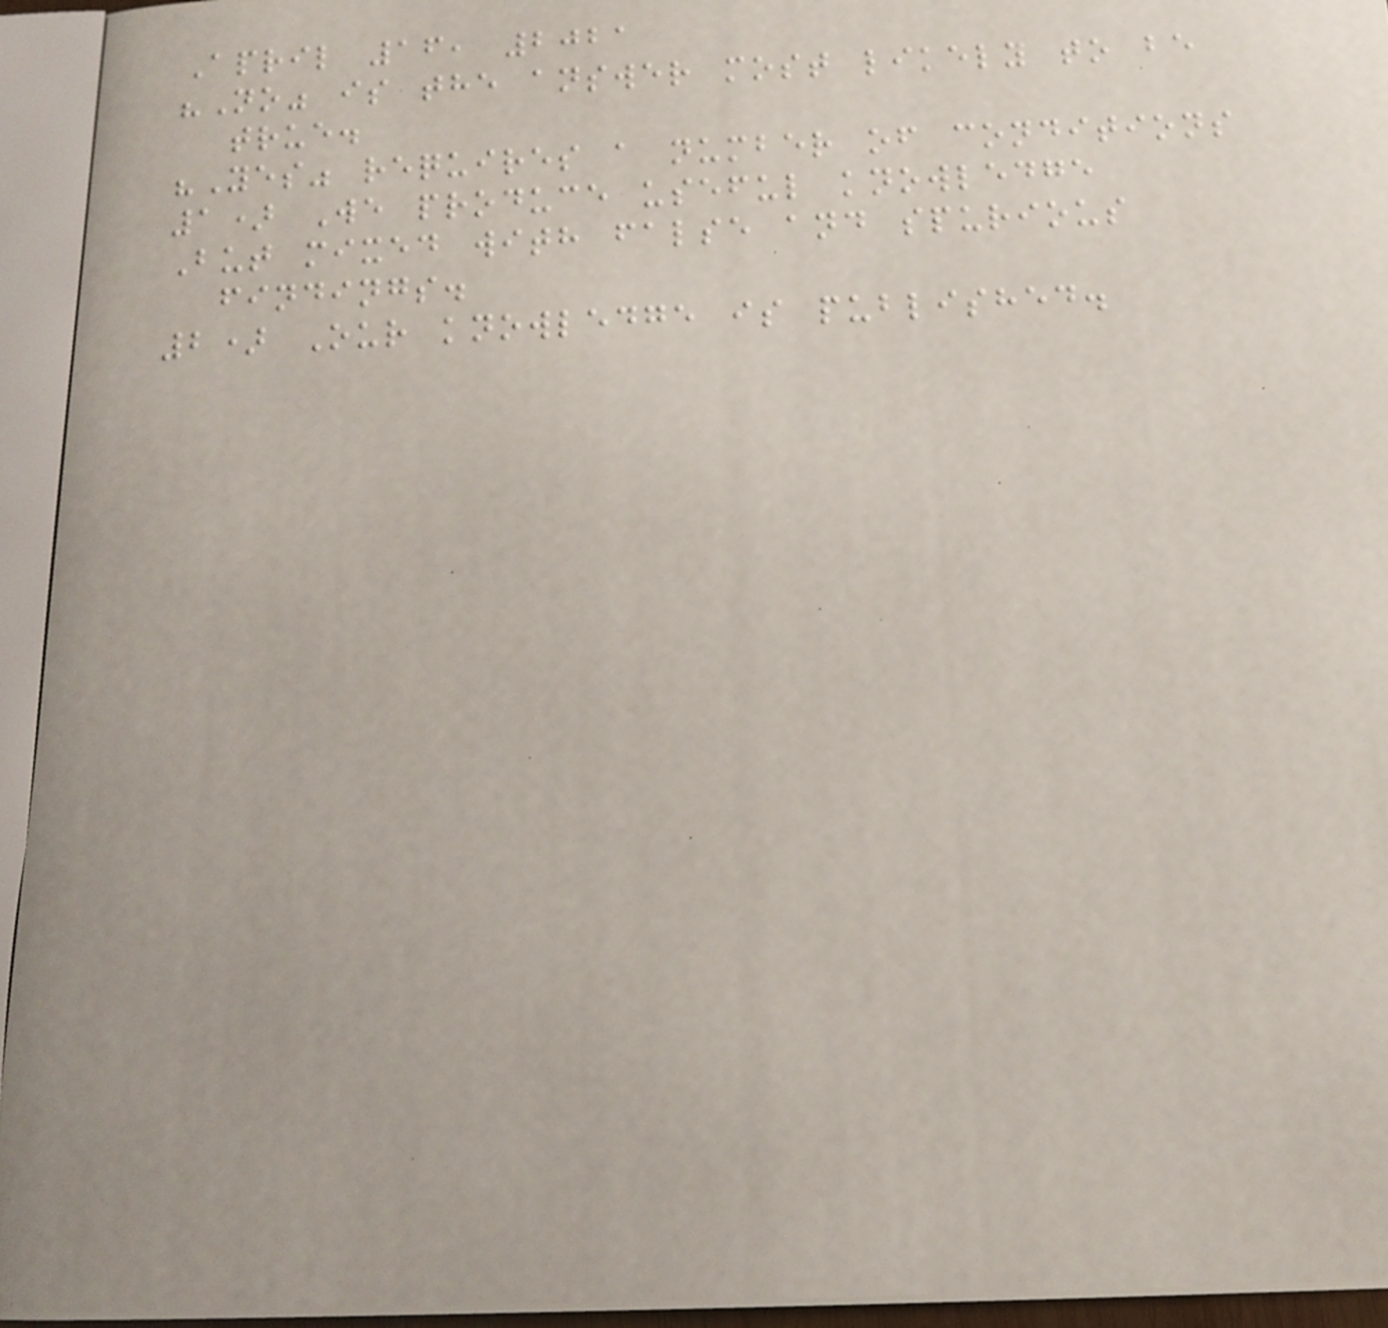April 16, 2021
"No" is the answer most likely to be
true.
"Yes" requires a number of conditions
1) We produce useful knowledge
But mixed with false and spurious
findings.
2) Our knowledge is published.
